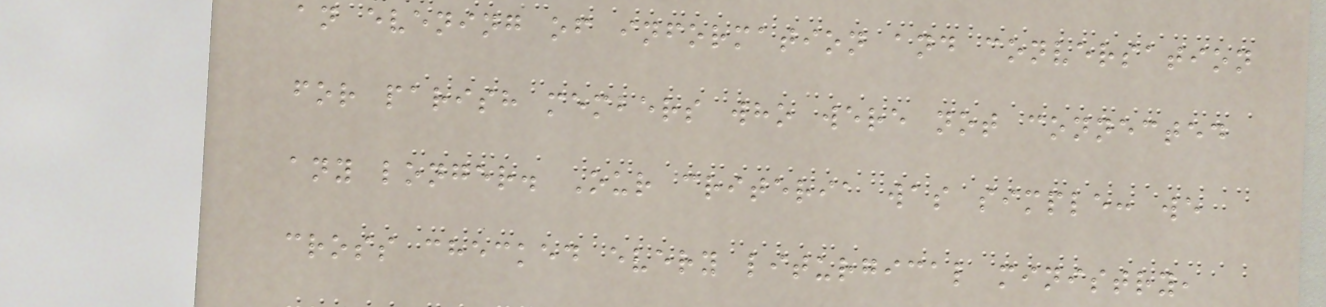an evening of information and conversation
for parish members who were not connected
any longer. Our criteria was simple: we
cross checked every liturgical ministry,
